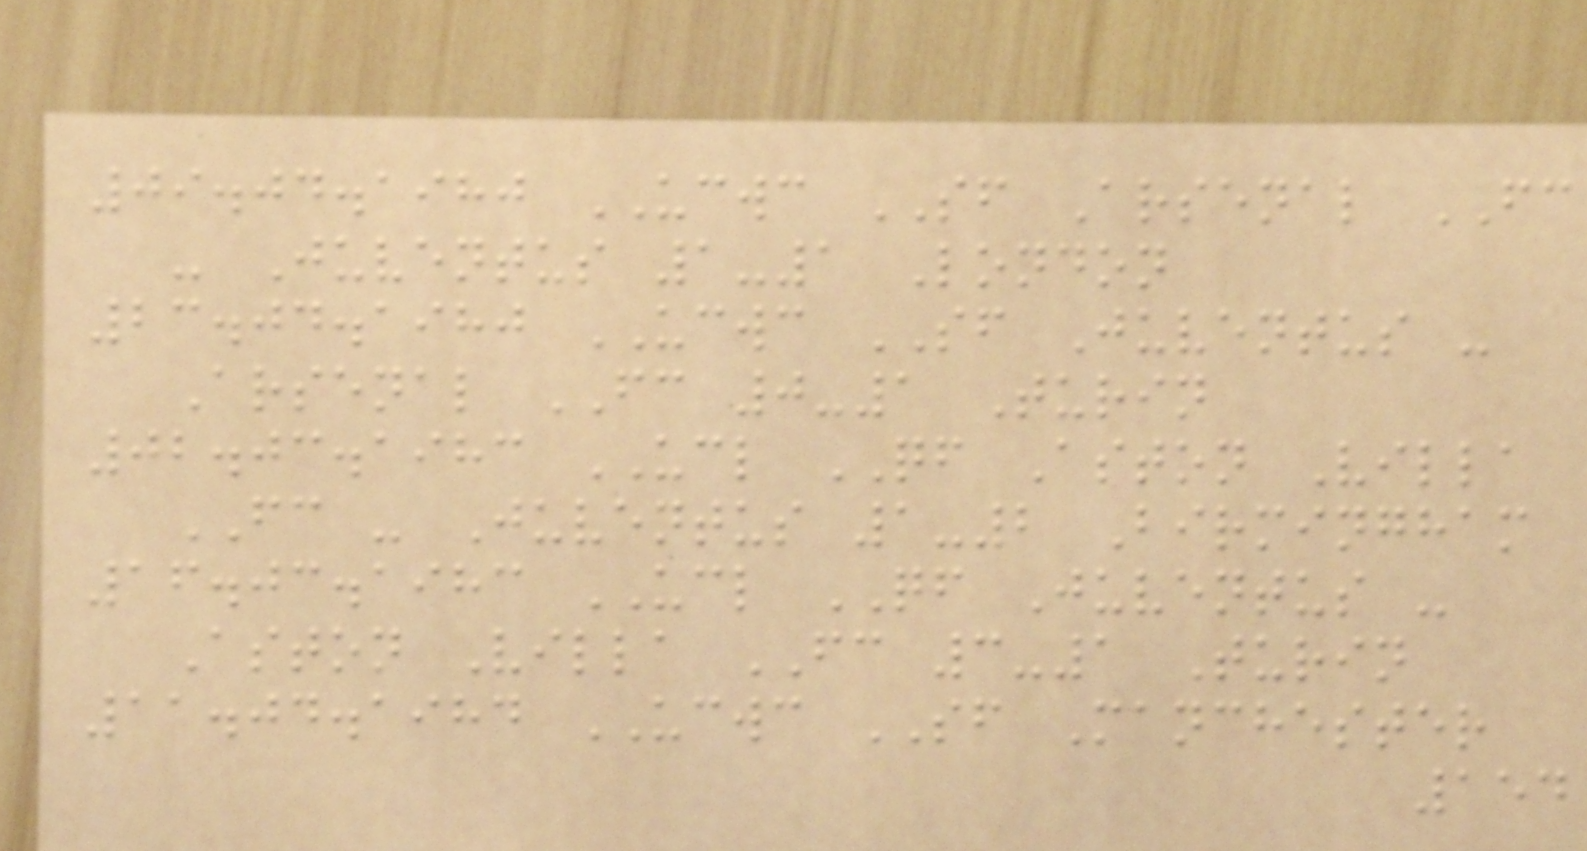09.04.1980 UCWC SF Arsenal FC
- Juventus 1-1 London
23.04.1980 UCWC SF Juventus -
Arsenal FC 0-1 Turin
02.03.1983 UCL QF Aston Villa
FC - Juventus 1-2 Birmingham
16.03.1983 UCL QF Juventus -
Aston Villa FC 3-1 Turin
11.04.1984 UCWC SF Manchester
154
